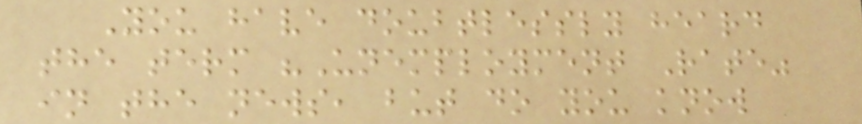You have doubtlessly heard
the term "Unemployment Rate"
in the news, but do you know
